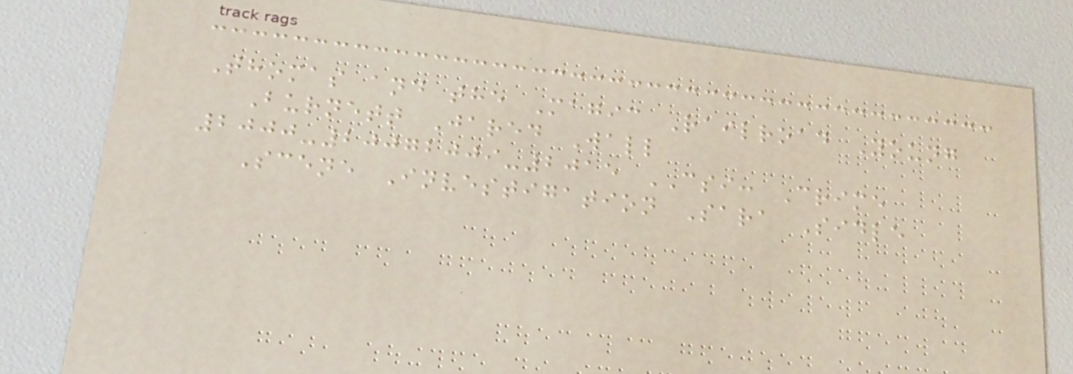Thomas and the Magic Railroad Young
Burnett Jared Wall
2000-20072009-2015 CSI: Crime
Scene Investigation Sara Sidle
